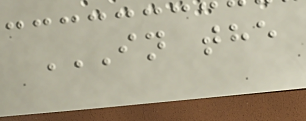IN THE
